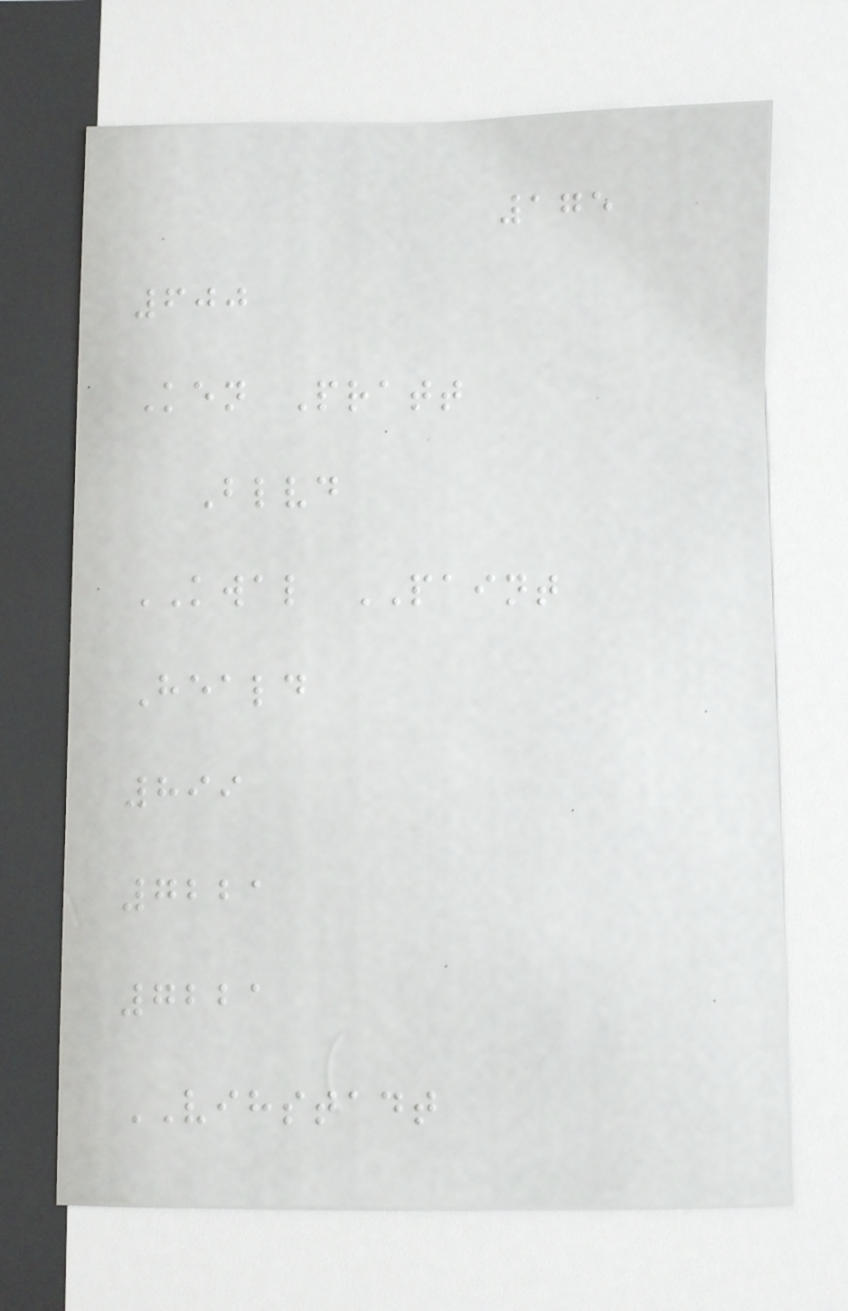175
600
Ken Pratt
Blvd
KWAL PAINT
Heald
899
7221
7221
VIHSTADT
